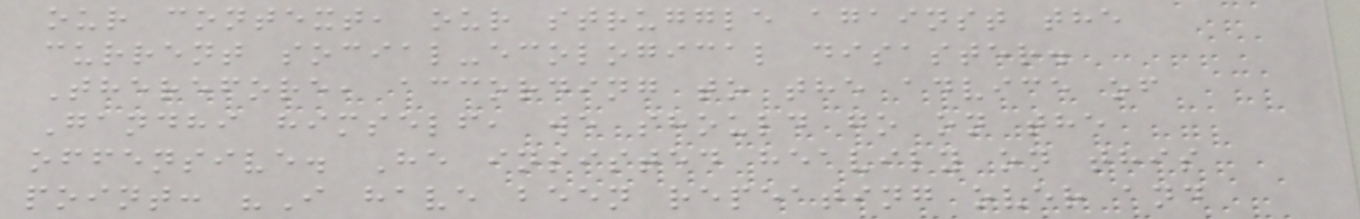our context, our struggle against the
current social-ecological disaster.
Therefore, according to the advice of
Gandhi himself, we should go on the
offensive. He insisted heavily on this
point: "I have been repeating over and
